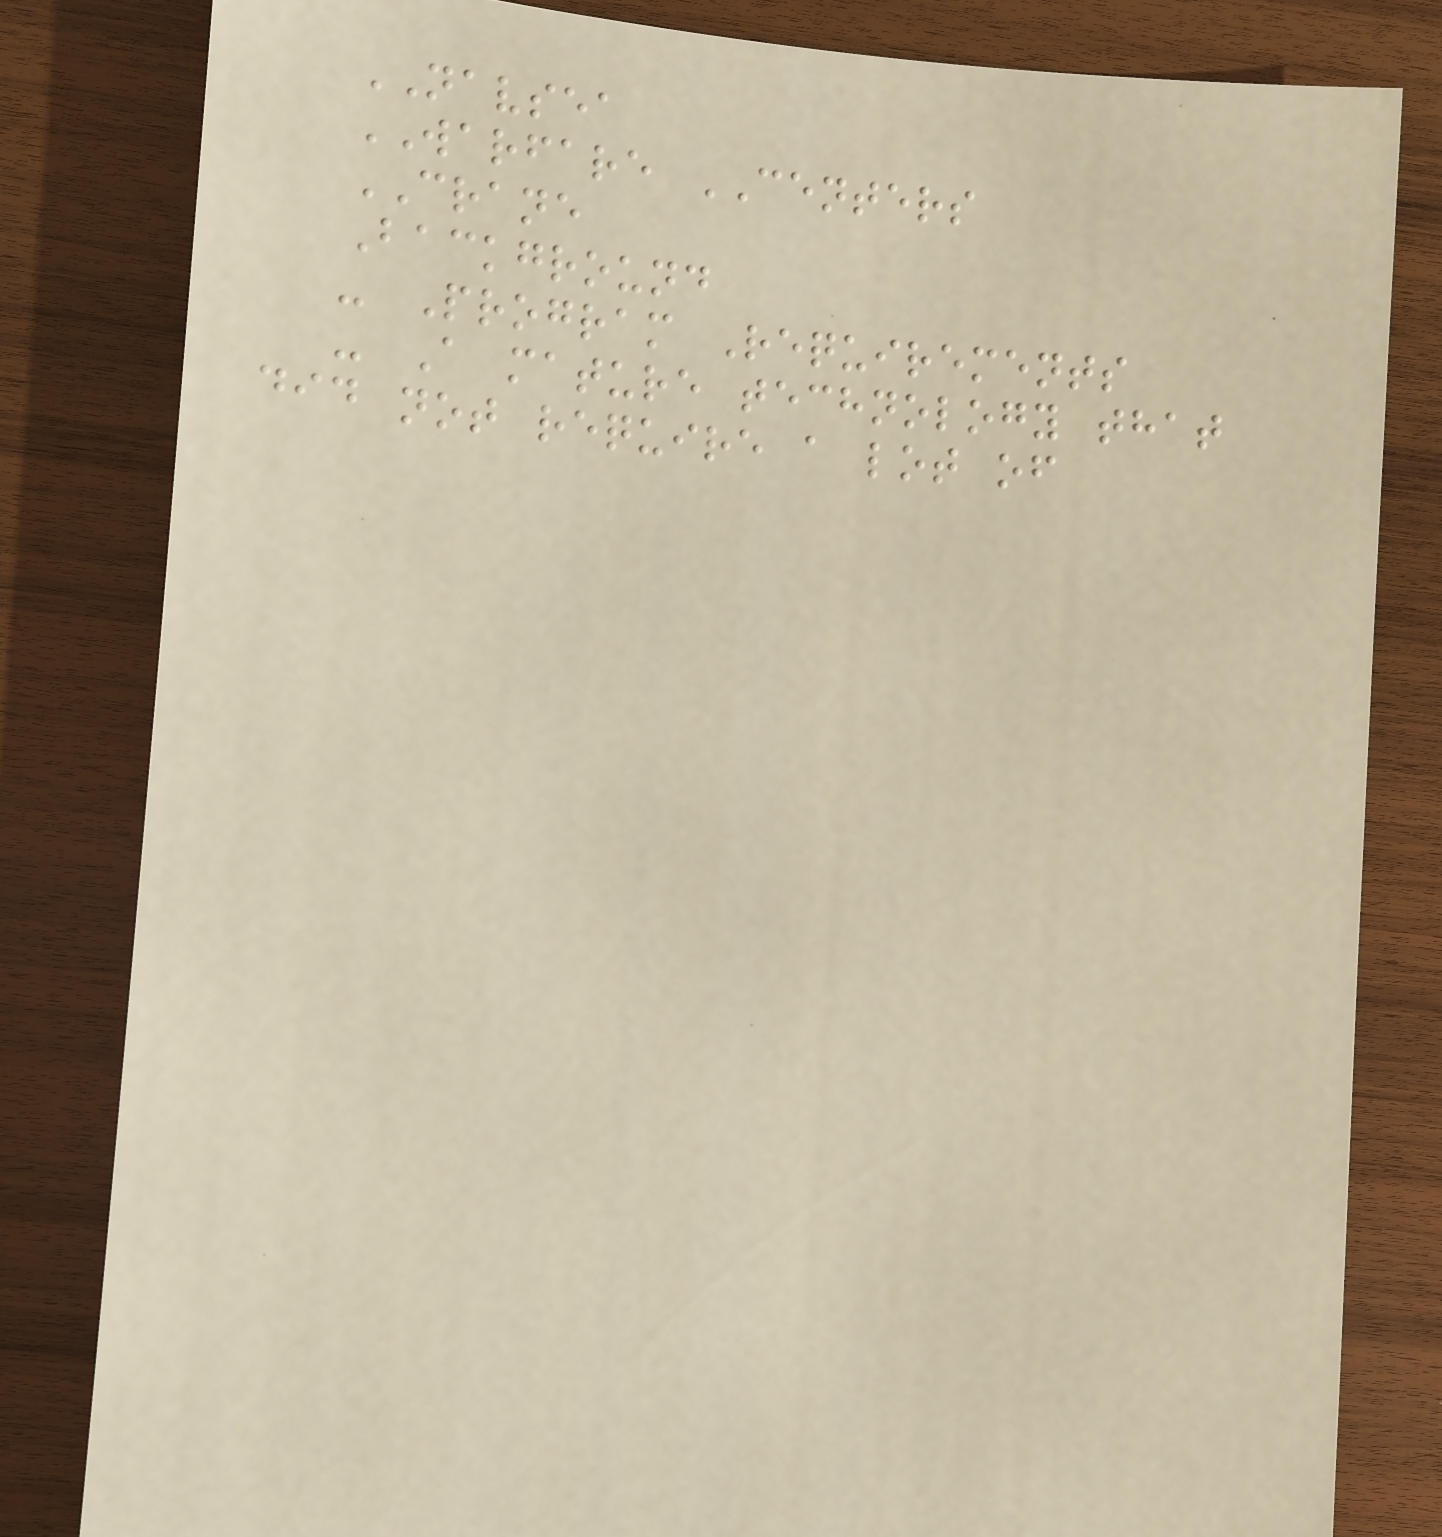NAVSEA
WARFARE CENTERS
CRANE
Background
- Program Requirements
- A mature technology that
did not require a lot of
